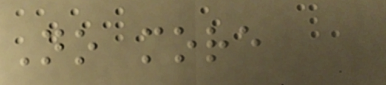No more
